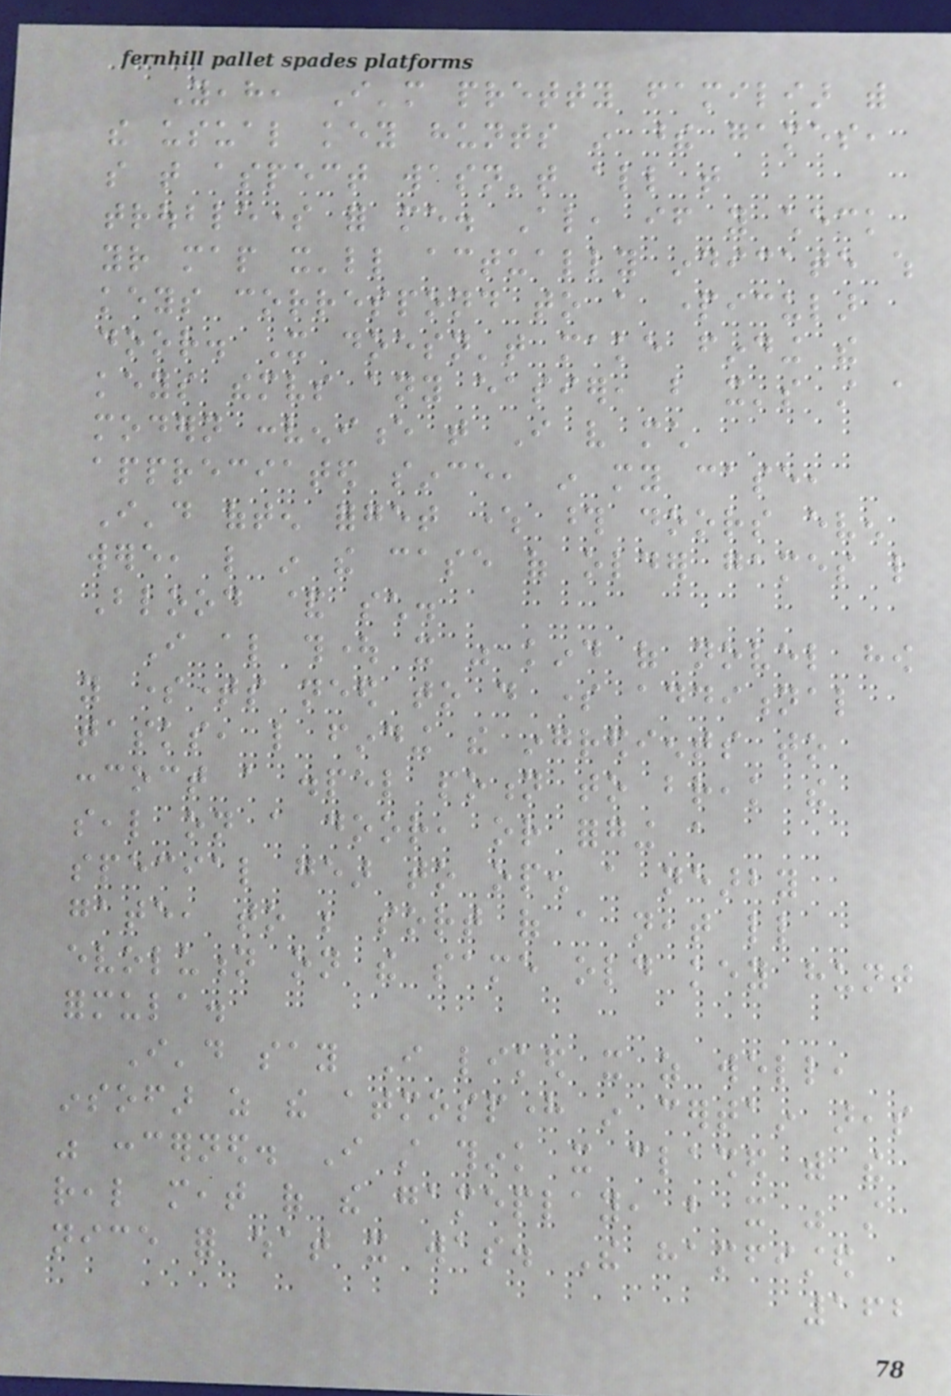Yeah, I'm pretty familiar with
the usual key hunts in these games,
so that aspect wasn't all that
troublesome for me. Also, if you check
your map it'll actually indicate which
keys correspond to a particular
door. It doesn't make finding the
keys themselves any easier, but it's still a
modern convenience that I very much
appreciated since, in my case,
I'd often forget where those doors even
were, like in the case of older games like
Blood & such.
I also thought it was kind of novel how
you sometimes need to do some additional
tasks, like finding the ingredients to
concoct a dispel potion to break the
seal on a door, or forging a
special gear to open a nearby
gate, to be sort of a neat little
evolution on the same old key hunt
formula.
I'd say I liked it as well,
insofar as the atmosphere in certain areas
was concerned. I still think it clashed with the
real meat of the gameplay, but it was still
nice for what it was. The hamfisted
162
